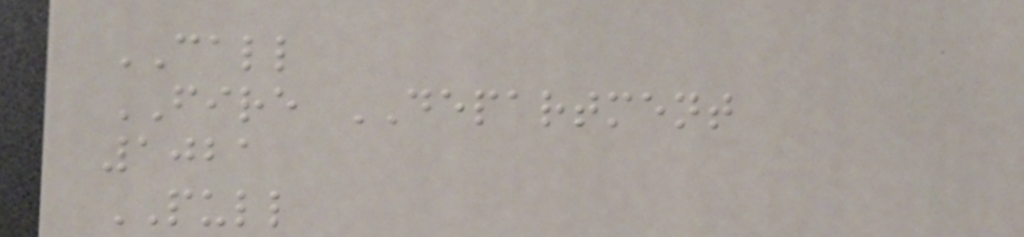CALL
FIRE DEPARTMENT
1021
PULL
